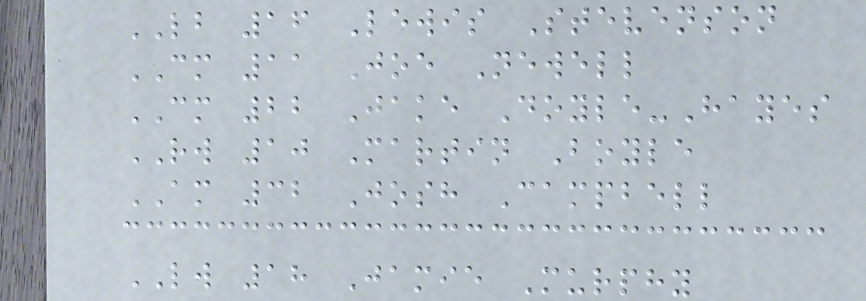LB 16 Lewis Stevenson
CM 11 Joe Newell
CM 22 Jake Doyle-Hayes
RW 10 Martin Boyle
AM 32 Josh Campbell
LW 18 Jamie Murphy
